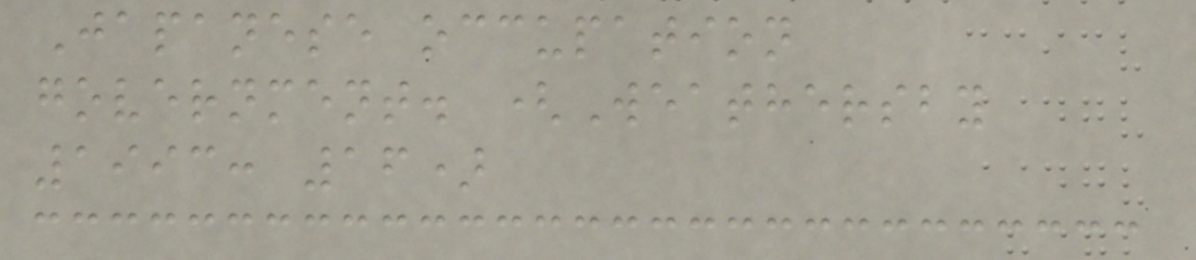Japanese occupation
government. (Weathersby
1993: 16)
